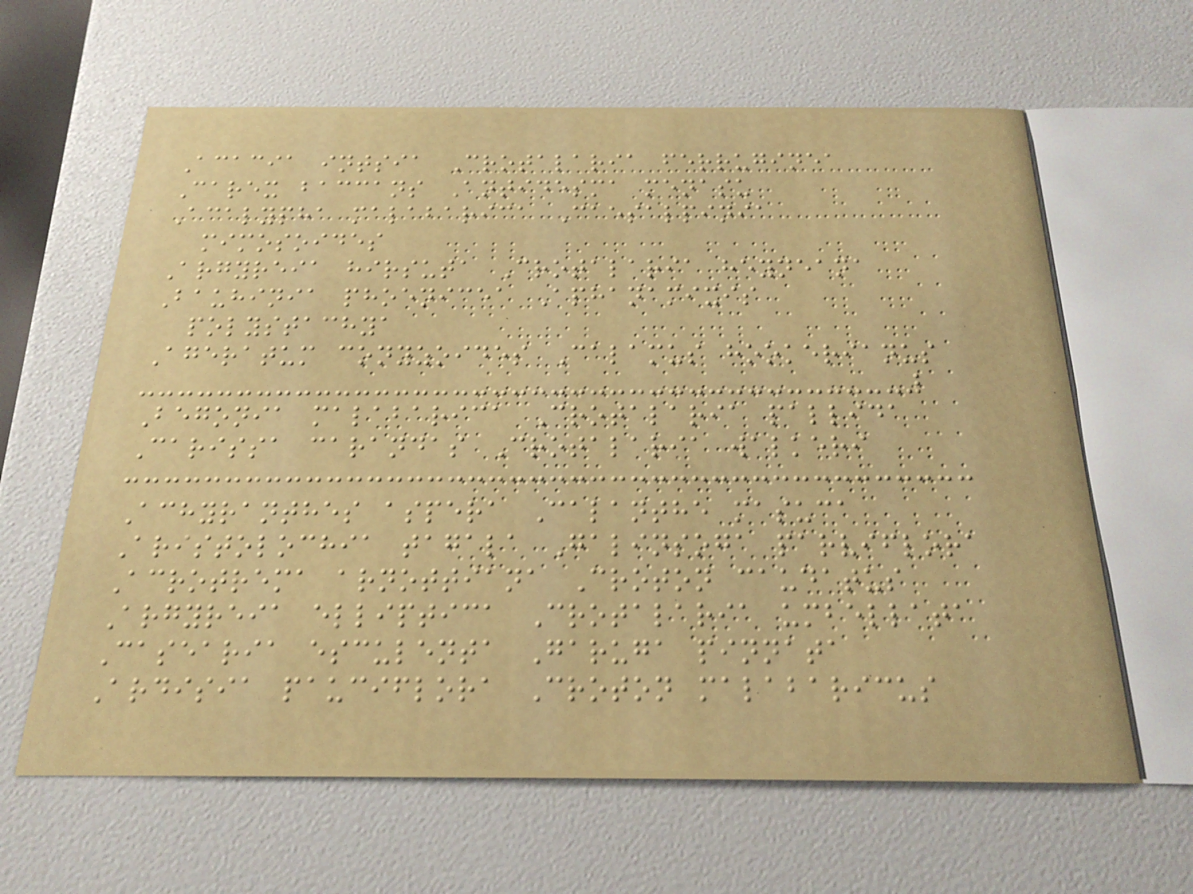Acacia intsia Crotalaria ferruginea
Carex baccans Antidesma menasu
Acalypha malabarica Caesalpinia
mimosoides
Argyreia hirsuta Crotalaria heyneana
Bauhinia phoenicea Aphanamixis
polystachya
Ageratum conyzoides Calamus hookerianus
Begonia malabarica Crotalaria pallida
Carissa carandas Crotalaria walkeri
Achyranthes aspera Calanthe masuca
Aristolochia tagala Galinsoga parviflora
Acrotrema arnottiana Croton caudatus
Argyreia elliptica Crotalaria umbellata
Casearia esculenta Garuga pinnata
Ardisia pauciflora Croton malabaricus
